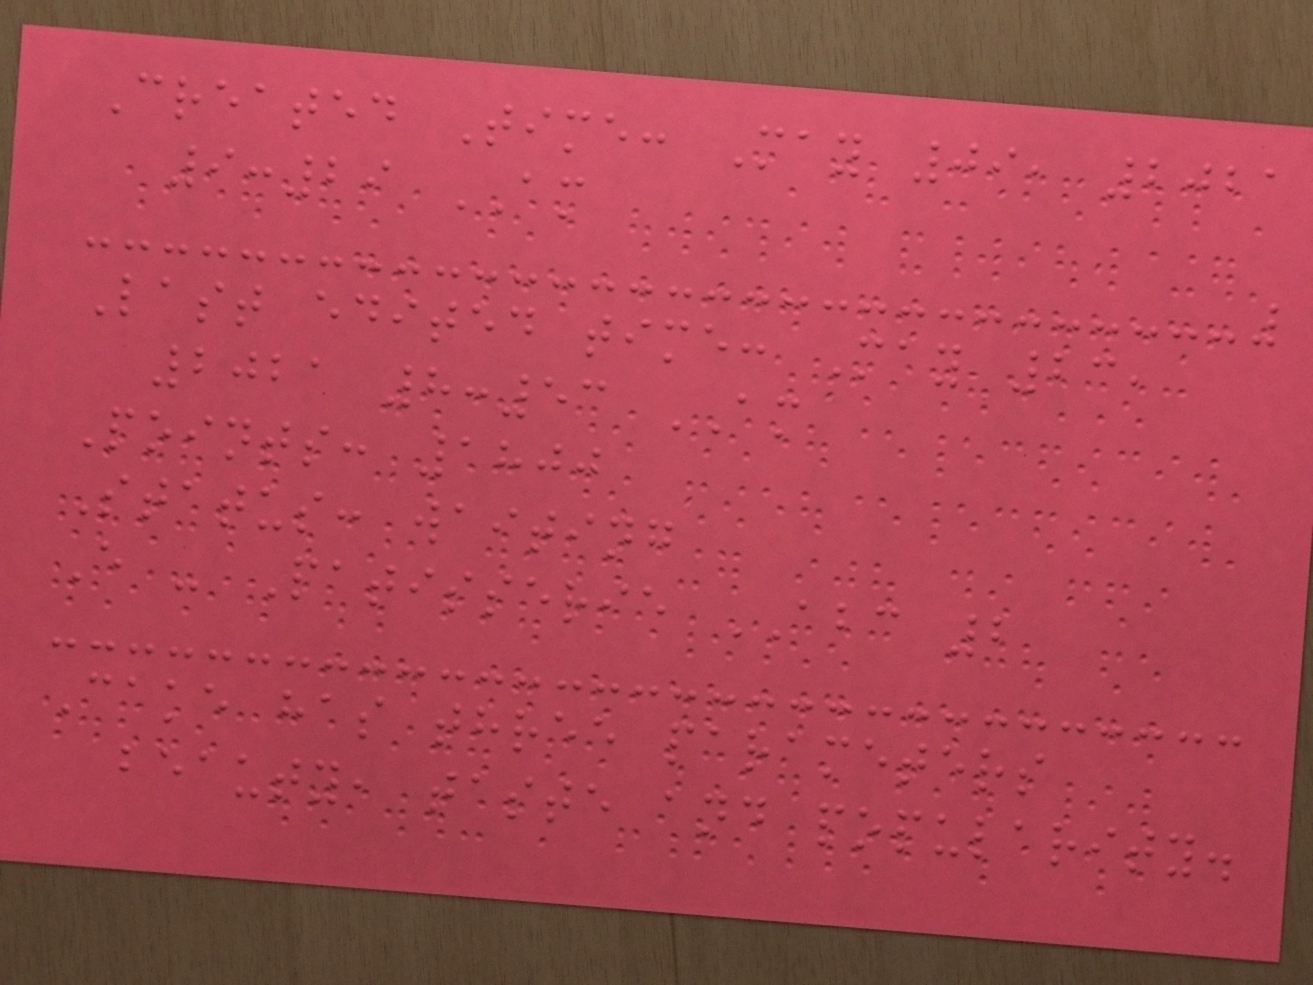Created Time: May 09, 2021
9:29 AM
Last edited time: May 23,
2021 8:53 AM
Points: 1800
Status: waiting
E - Patisserie ABC 2
Cake has three parameters
beauty, taste and popularity.
